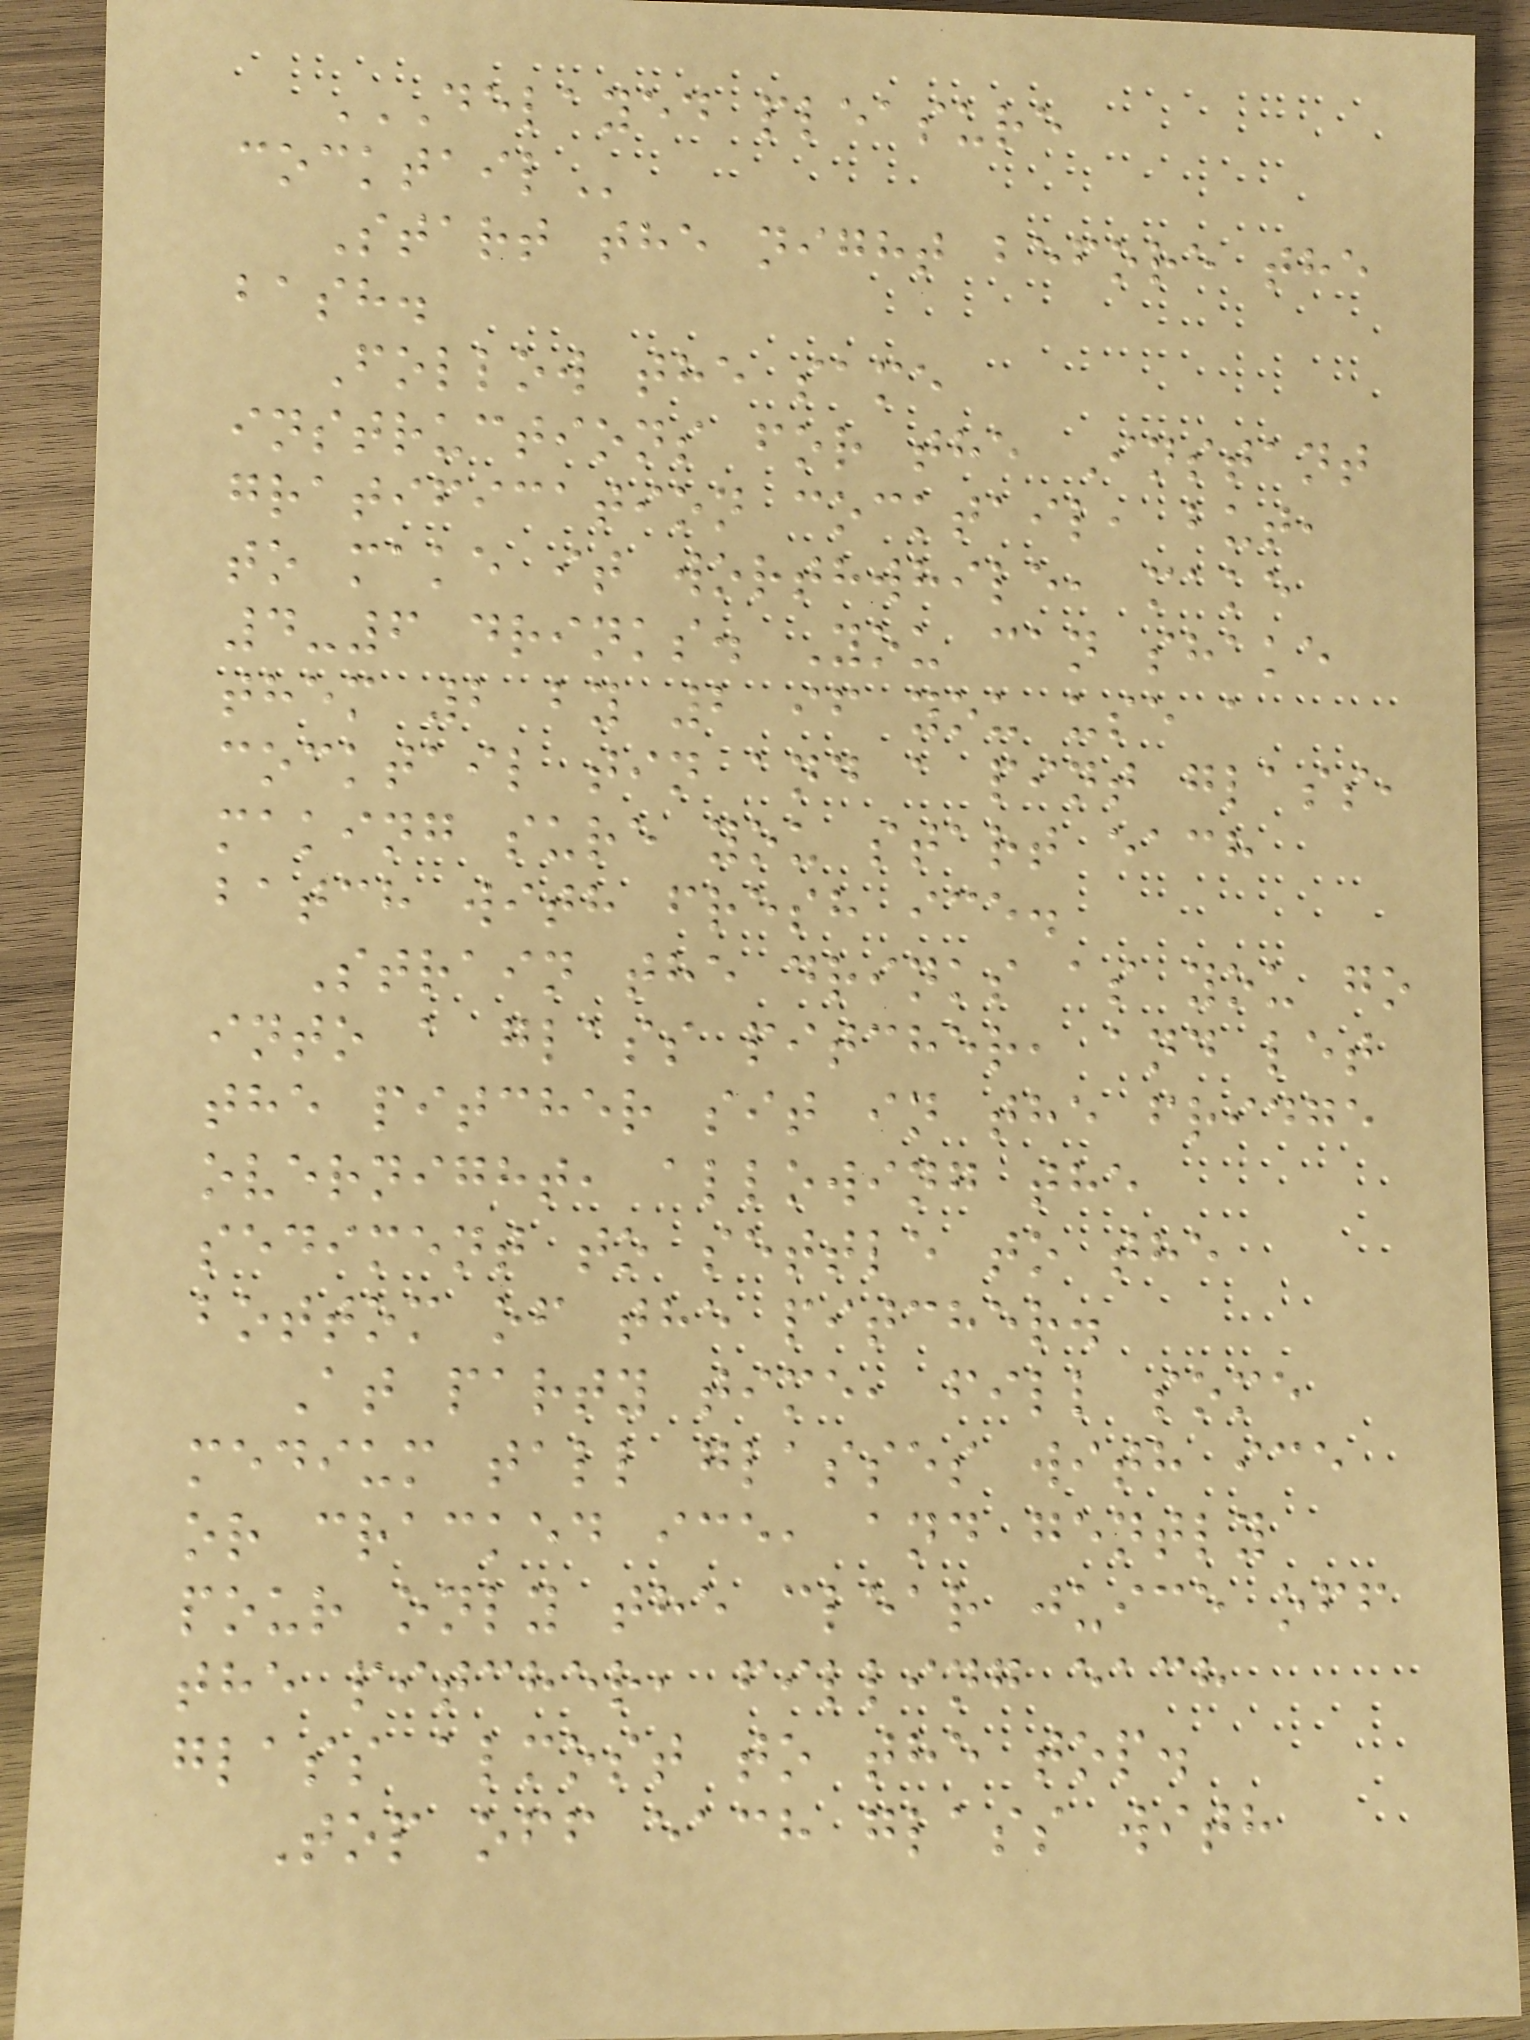DELAYED PLEASURE
COCKTAIL
Start the night before the
bash.
Follow the same
instructions for the Instant
gratification cocktail, but,
to make it worthwhile, make
4-6 drinks. You can shake
them 2 by 2 if you use a
cocktail tin and a pint glass,
making sure you start each
batch with fresh ice.
Strain the drinks as you go
into a glass pitcher, and let
the pitcher sit in the fridge
overnight, allowing the
sediment to settle to the
bottom of the pitcher.
At party time, fill some
medium tall glasses with ice
or cracked ice, and gently
pour only the clear juice off
the pitcher, filling each
glass almost to the top.
Top off each glass with
